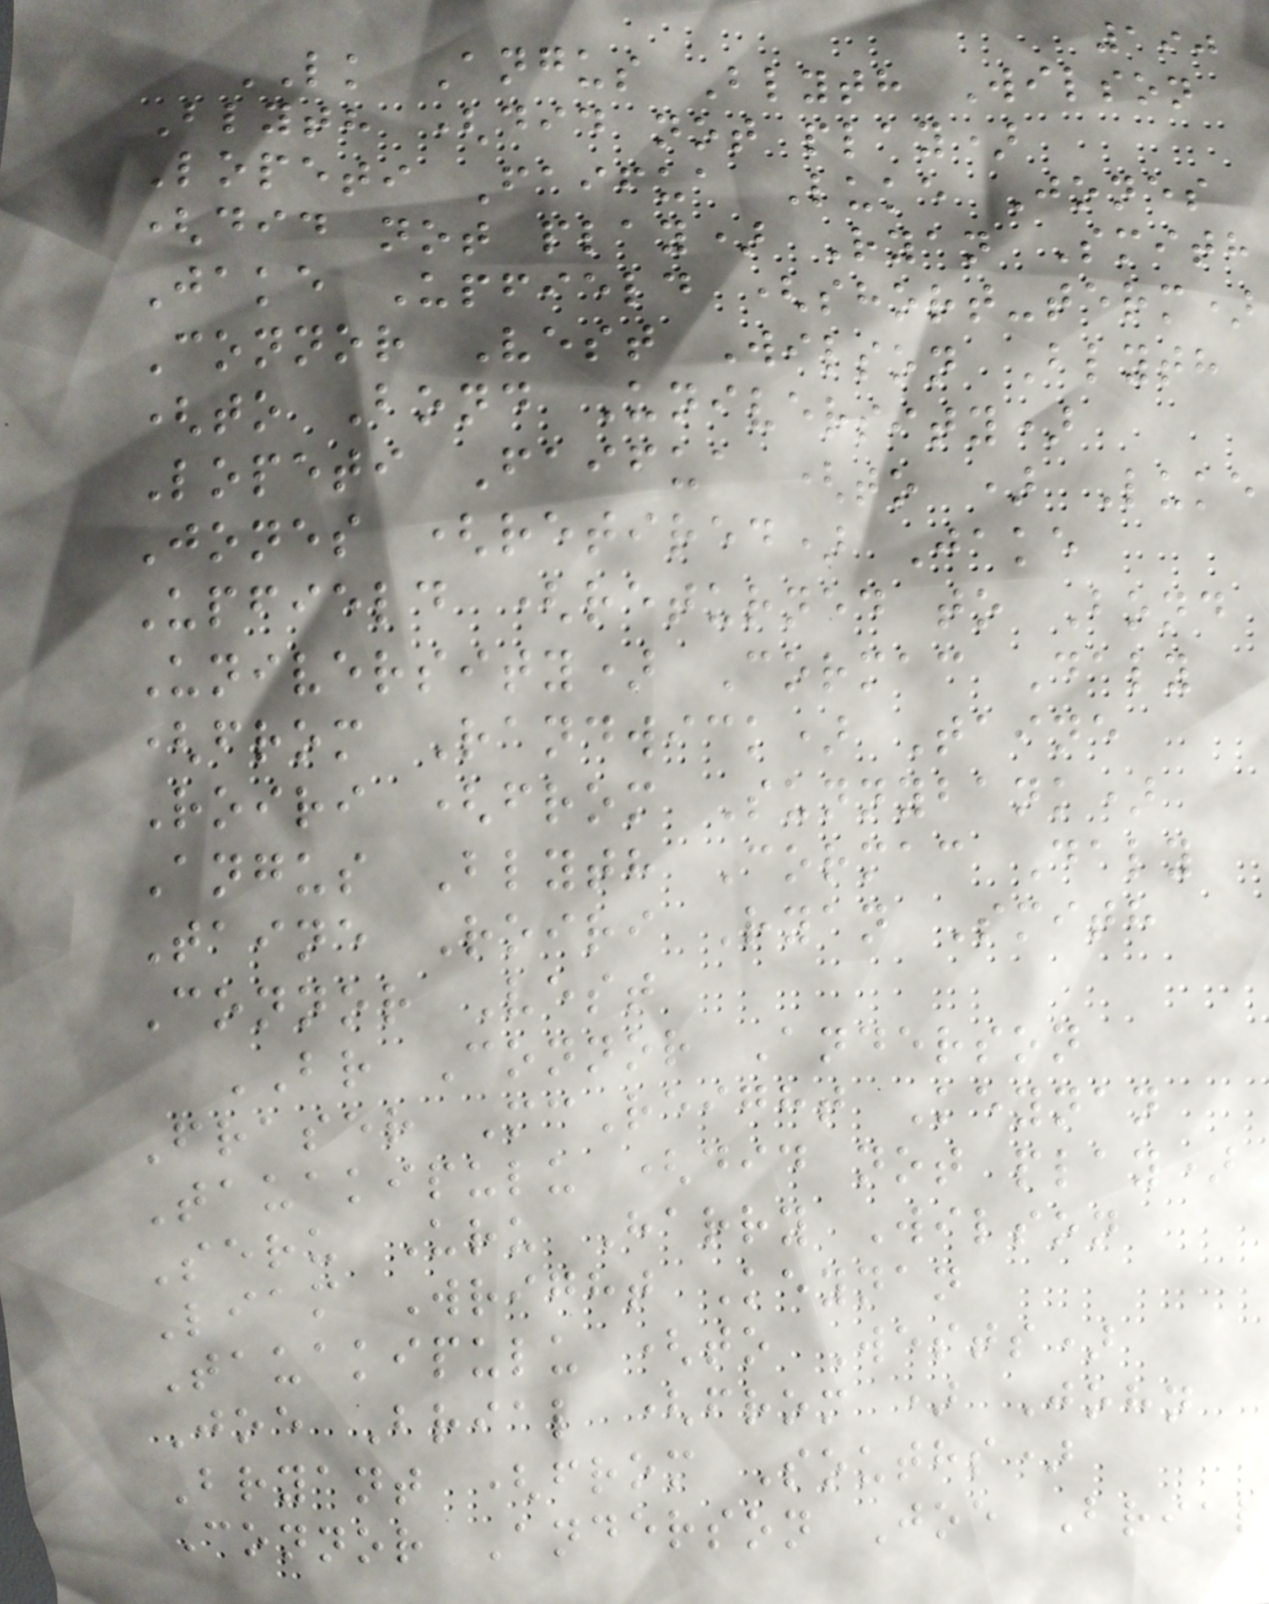190
LK Angus Blyth Wilson
Blyth (did not play)
Lopeti Faifua Luke Jones
(did not play) Ryan Smith
Jake Upfield (short-term)
Connor Vest Wilson Blyth
(to Bond University)
Lopeti Faifua (to ) Luke
Jones (retired) Jake
Upfield (returned to Bond
University) Cormac Daly
(from Randwick) Taine
Roiri (from Sunnybank)
Angus Blyth Cormac Daly
Taine Roiri Ryan Smith
Connor Vest
BR Connor Anderson
Fraser McReight Keynan
Tauakipulu (did not play)
Seru Uru Harry Wilson
Liam Wright Keynan
Tauakipulu (to Wests)
Joe Brial (from ) John
Bryant (from Souths)
Connor Anderson Joe Brial
